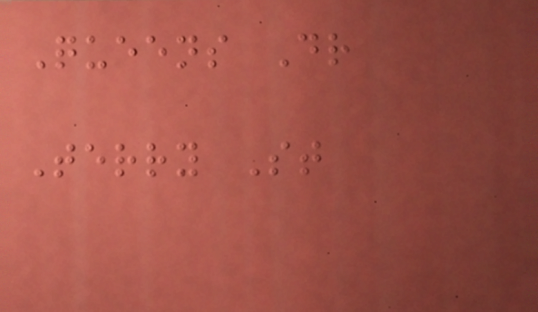Queens Dr
Terry St
